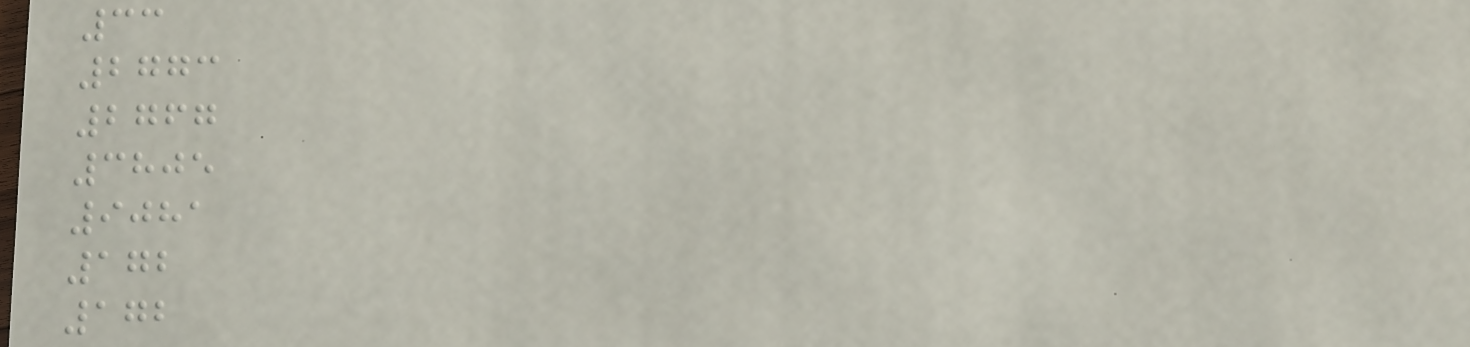33
2773
2767
3805
9081
172
172
